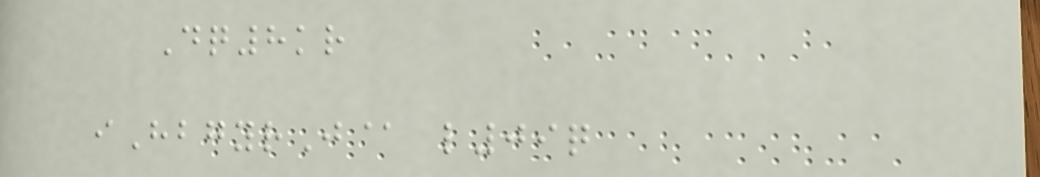Dq8kr
iHbgyrJ@ l09q
